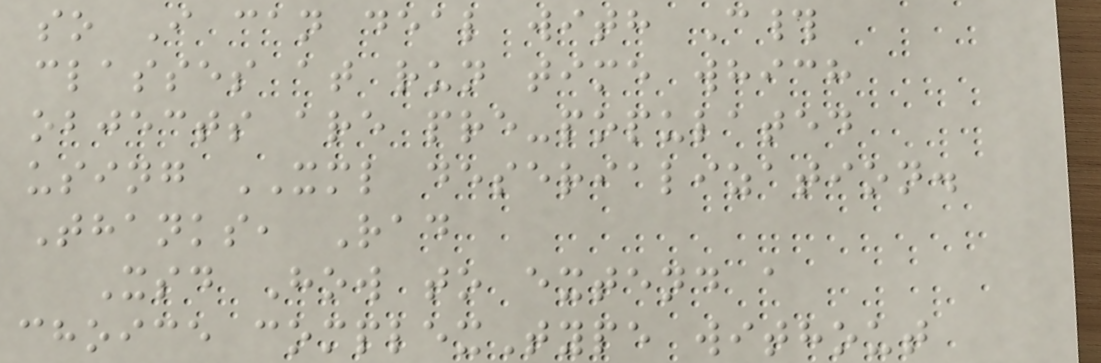so I can deal with C#
classes at run time which
objects are pre-populated
using XML deserialization.
Thanks, Rad
Xsd How to extend a
choice complexType without
